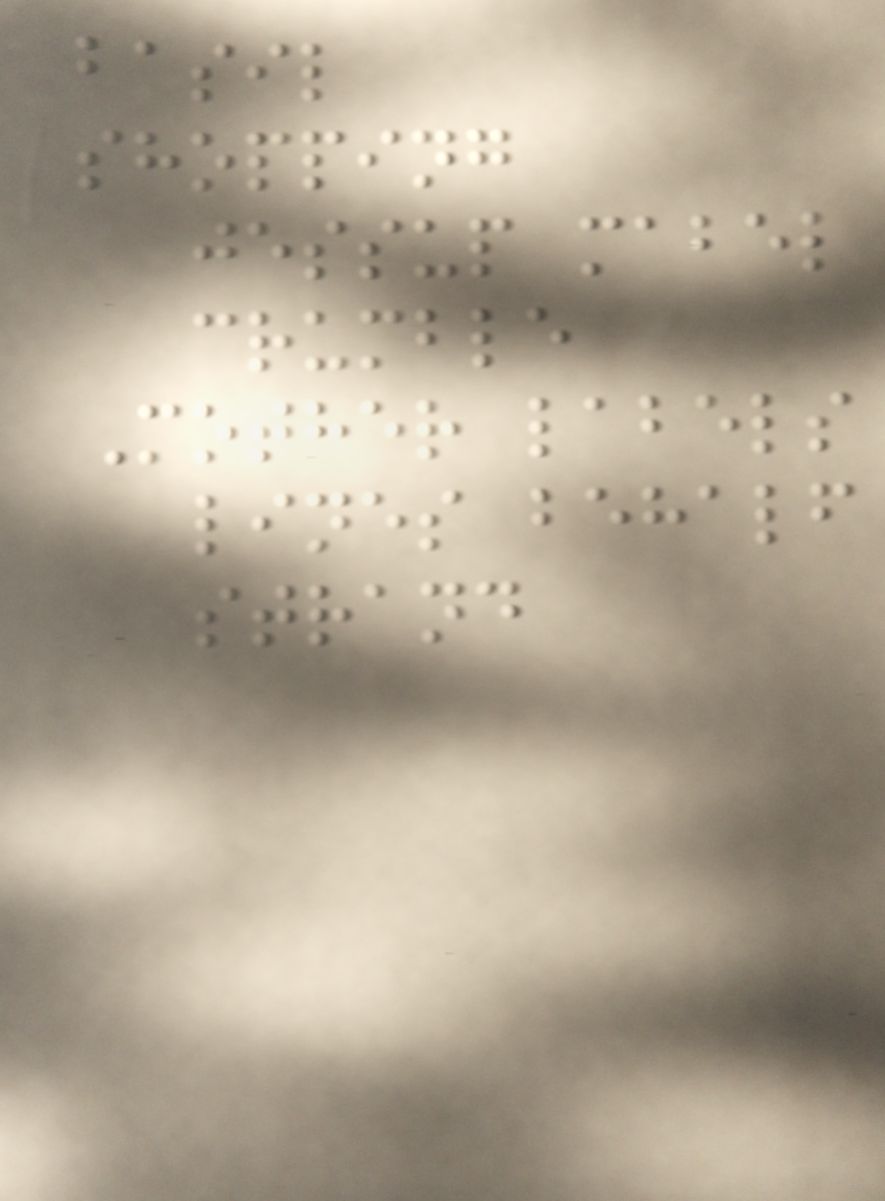basil
shopping
jessup mabel
crumble
Mother labels
lines behalf
strand
